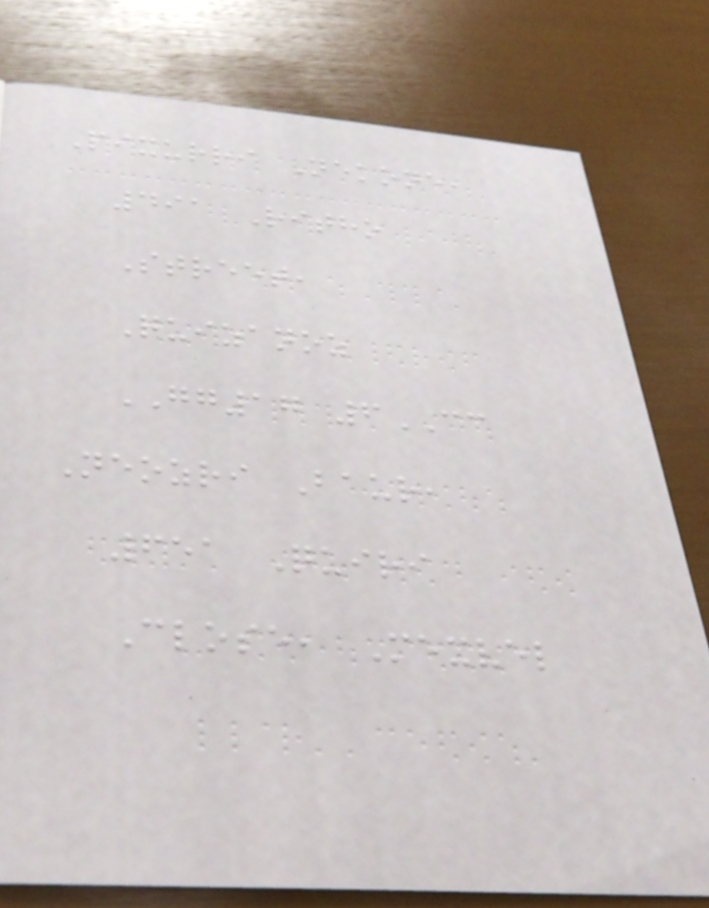Pixurri Nekone,
491 Ritho
Street,
Quizanoz
GG17 6CC
Neozri Baur,
651 Quiri
Close, Mexvel
